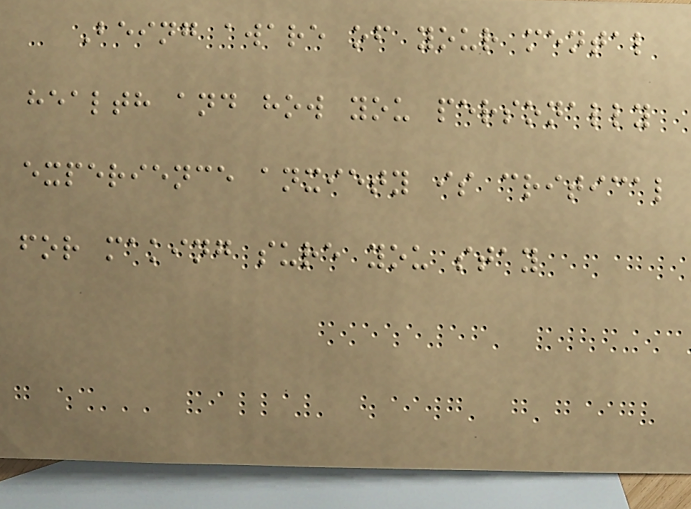Being aware of your mental
health and how you personally
experience anxiety is critical
for making sure you stay
